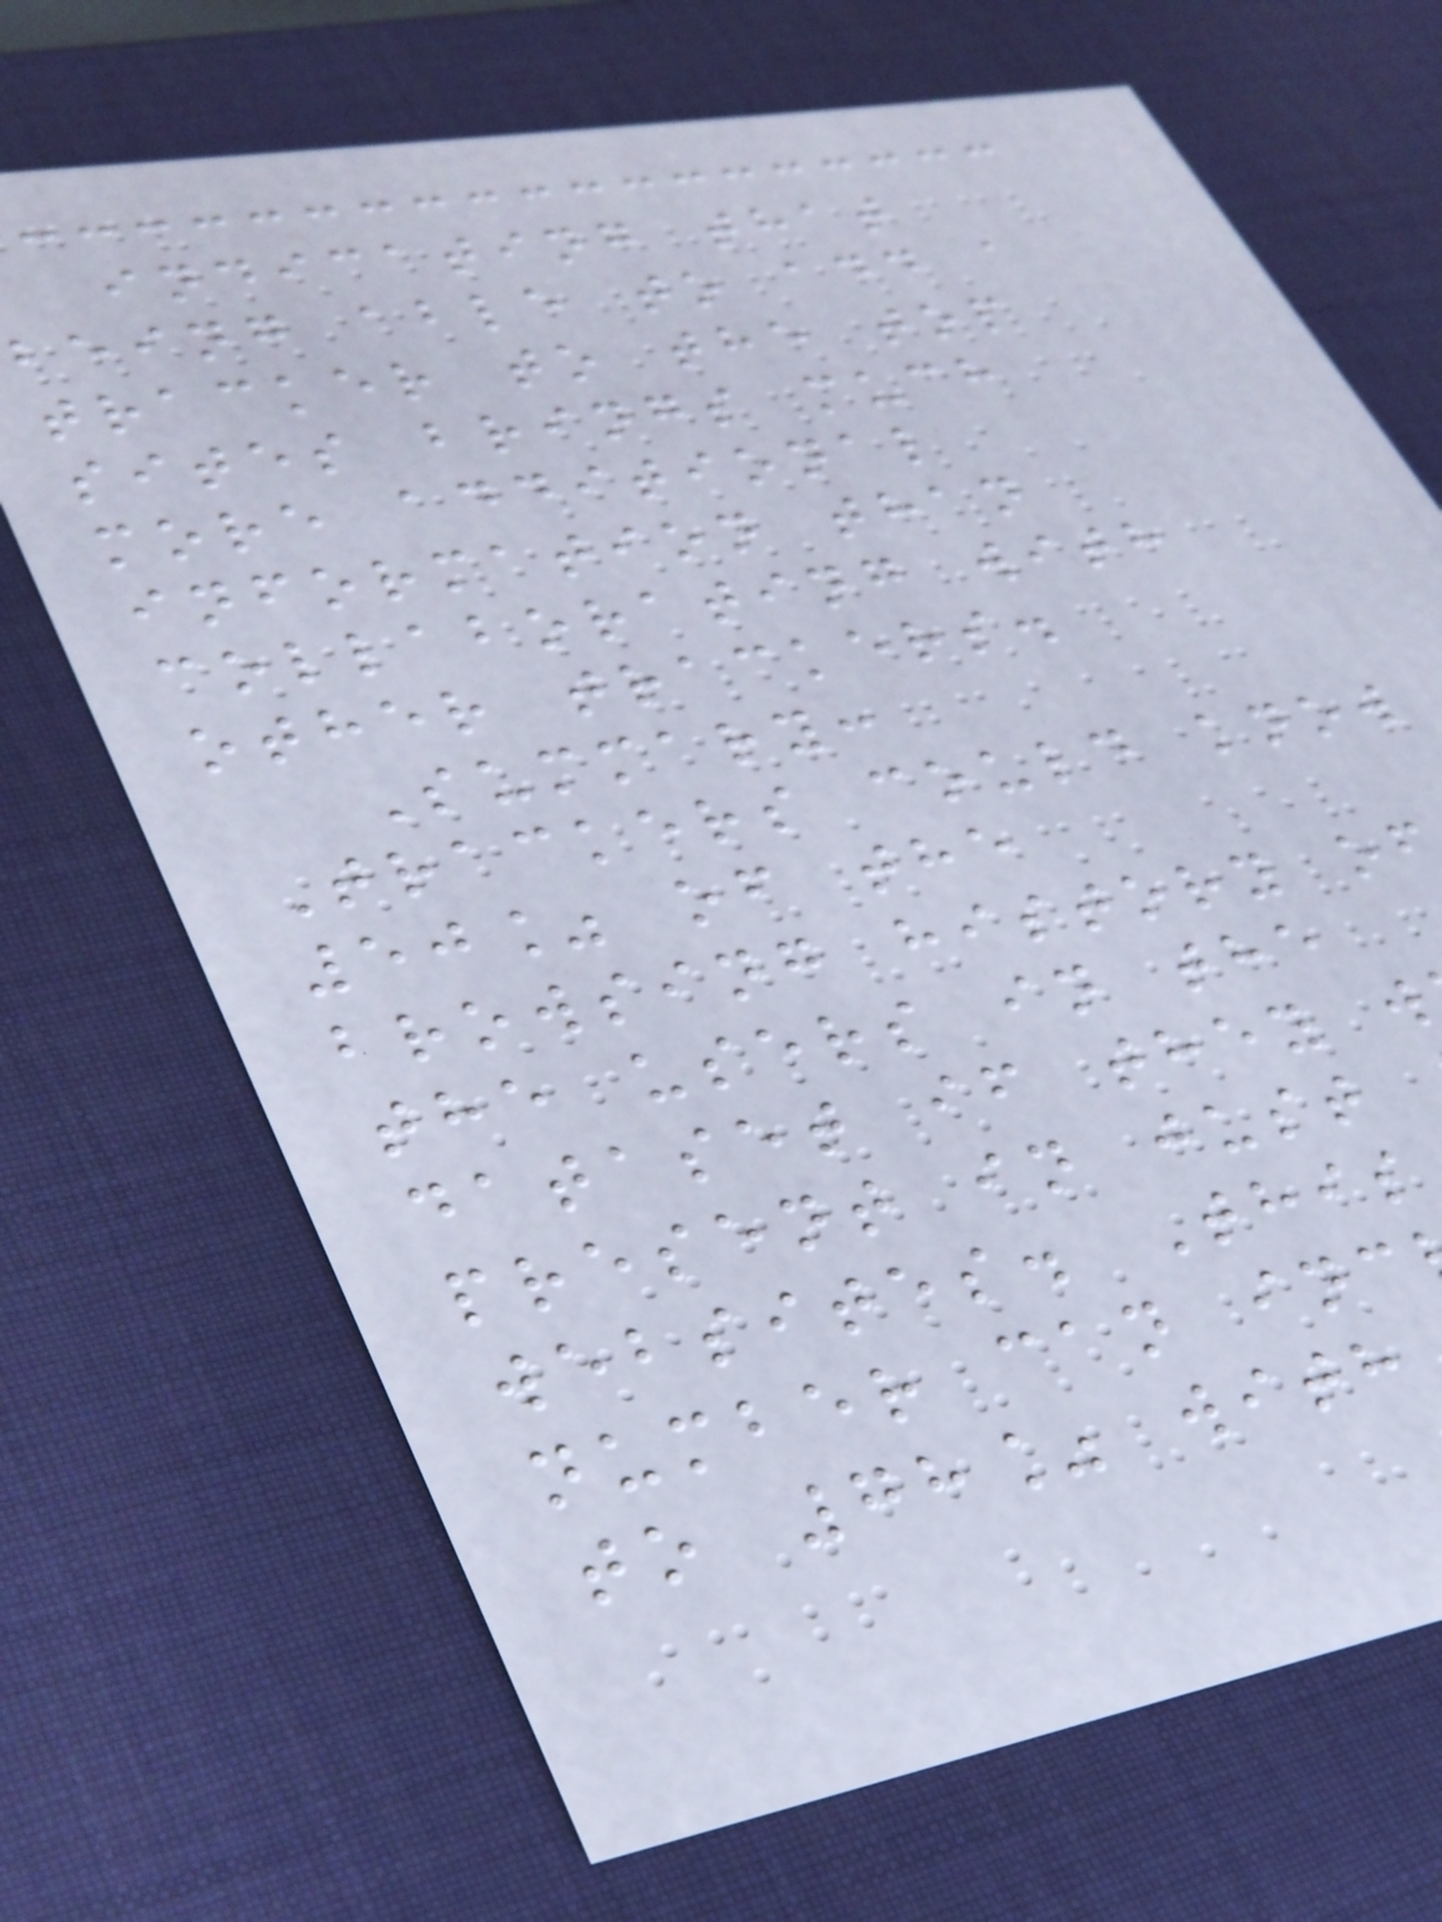indicating that
being able to add a
tracker to the top
sites brings much
more additional
information than
collaborating with
other trackers.
Summary:
Trackers could know
50% of the
browsing history of
the users in the
dataset if they w
present in just
websites. This
number can inc
to 78% with
